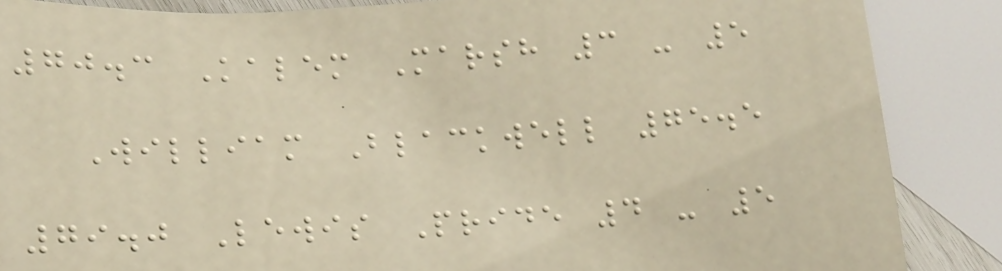70.3 Kalem Marsh 3 - 5
William Blackwell 75.5
79.0 Lewis Pride 4 - 5
